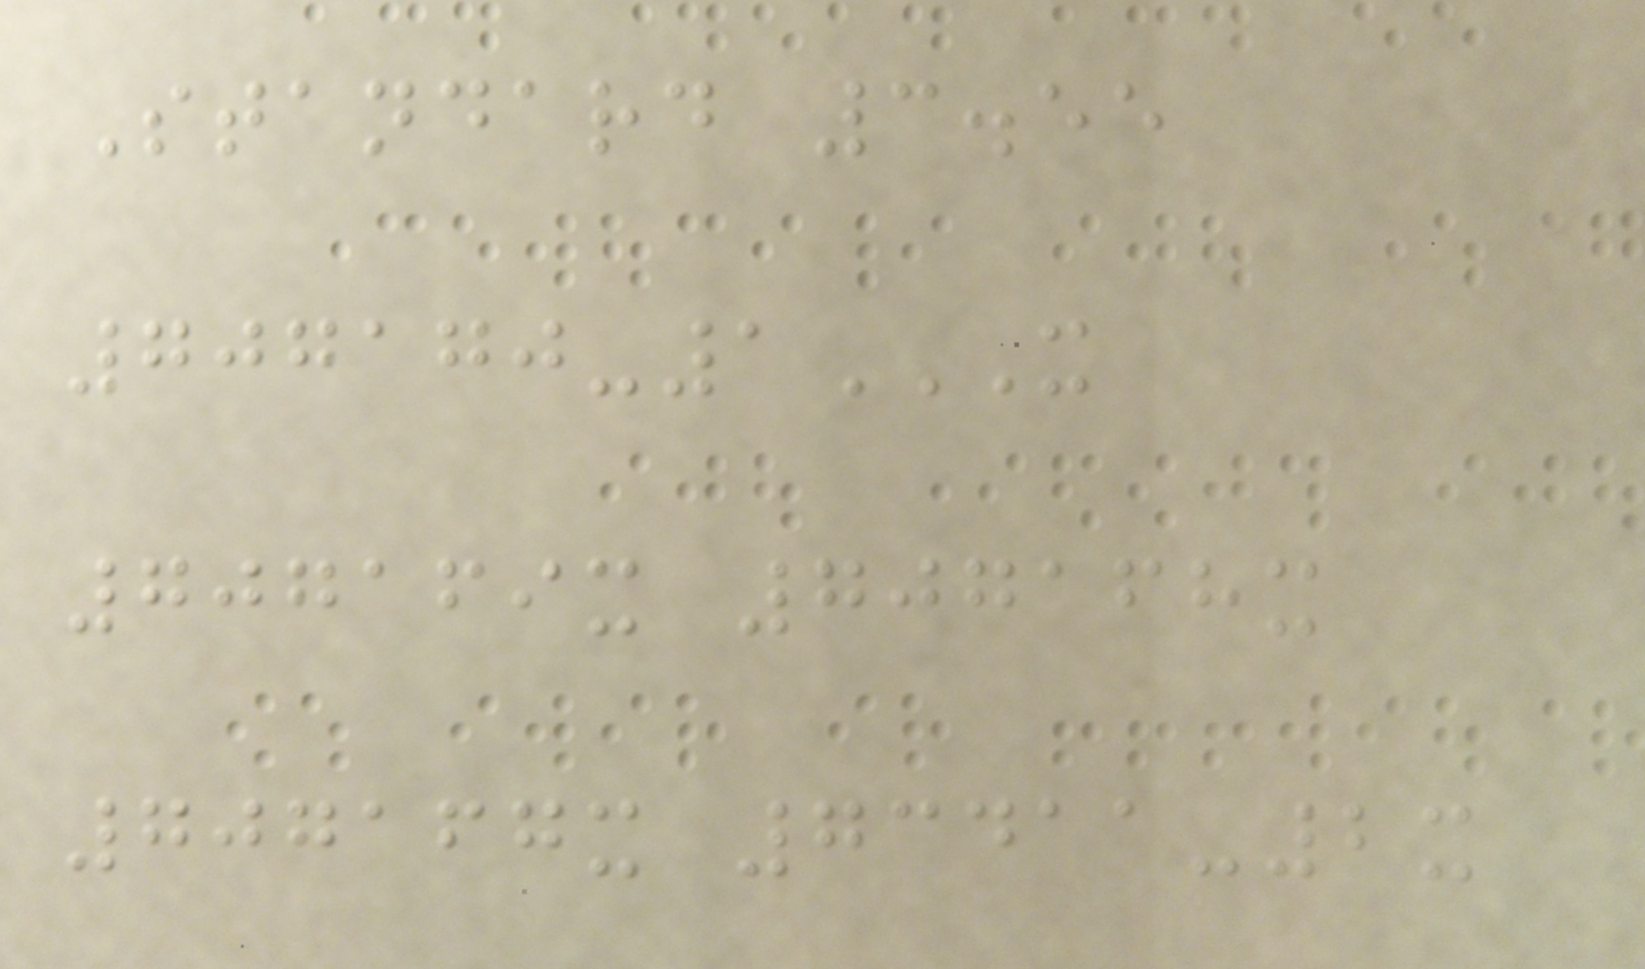Standard 3.55
707170-1X
707169X 707168X
707167X 73411-2X
